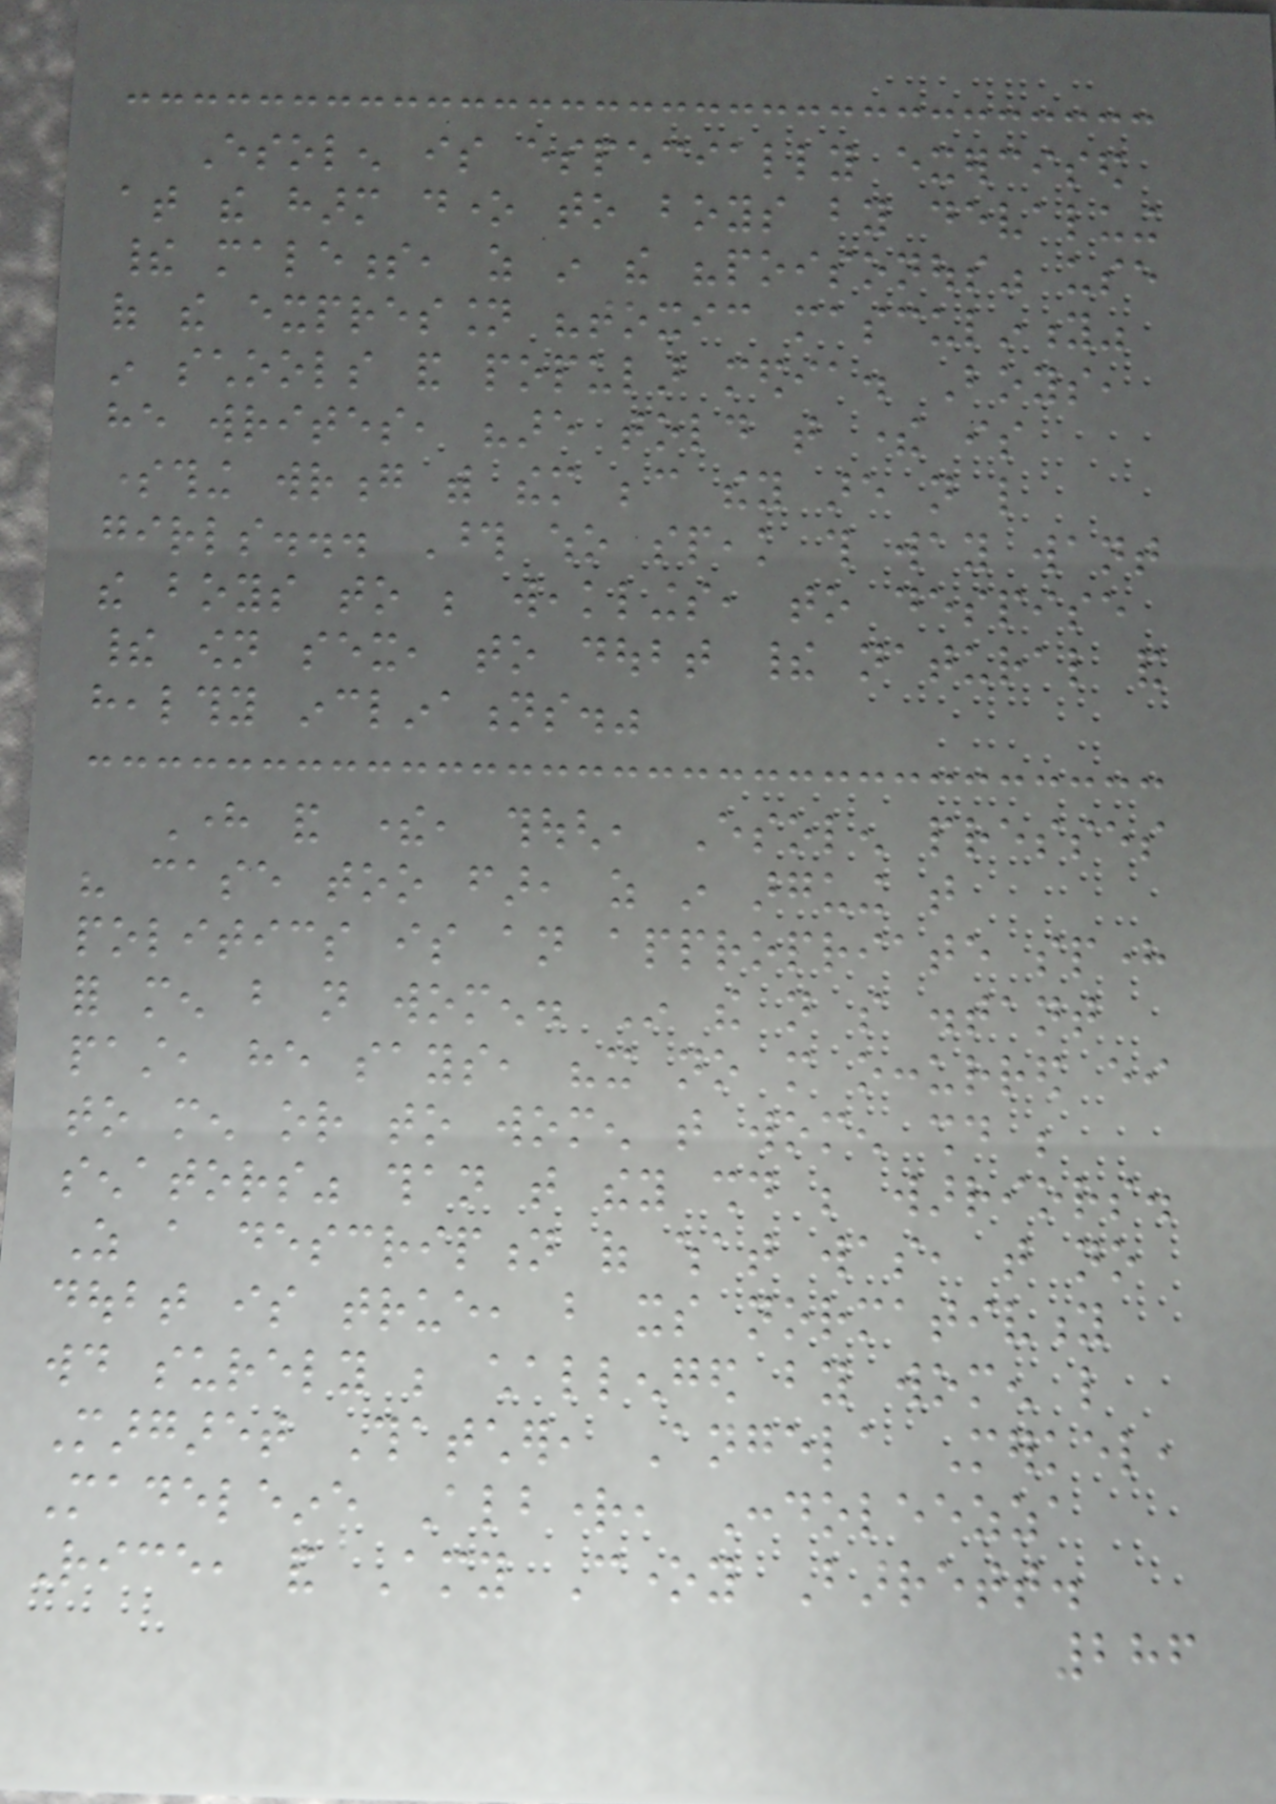Esolen is especially exercised
at the harm done to boys by devaluing
their maleness, as in the "poisonous" use
of the expression "toxic masculinity"
in schools and popular media. Boys,
he writes, "are told that there is
something wrong with them because they are not like
girls... Those who speak this way want
the boys to be weaklings, to despise
their own sex, to doubt their natural and
healthy inclinations."
Here and there, though, Esolen presses
his case too far, as in arguing that
politics is an appropriate sphere
for men but not women. In the not so distant
past, he says, "it no more occurred either
to men or to women that women should be
senators" than that they should be warriors.
As a description of what was, that no
doubt is true, but its normativity
would surely be challenged by women like
Margaret Thatcher, Angela Merkel,
Madeleine Albright, Condoleezza
Rice, and Amy Coney Barrett.
286
